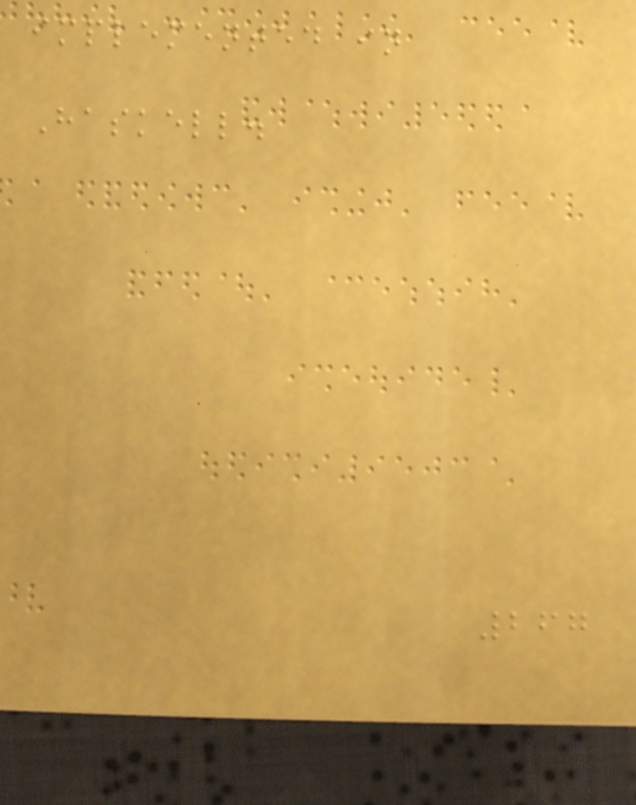implemented in
Haskell.
267
